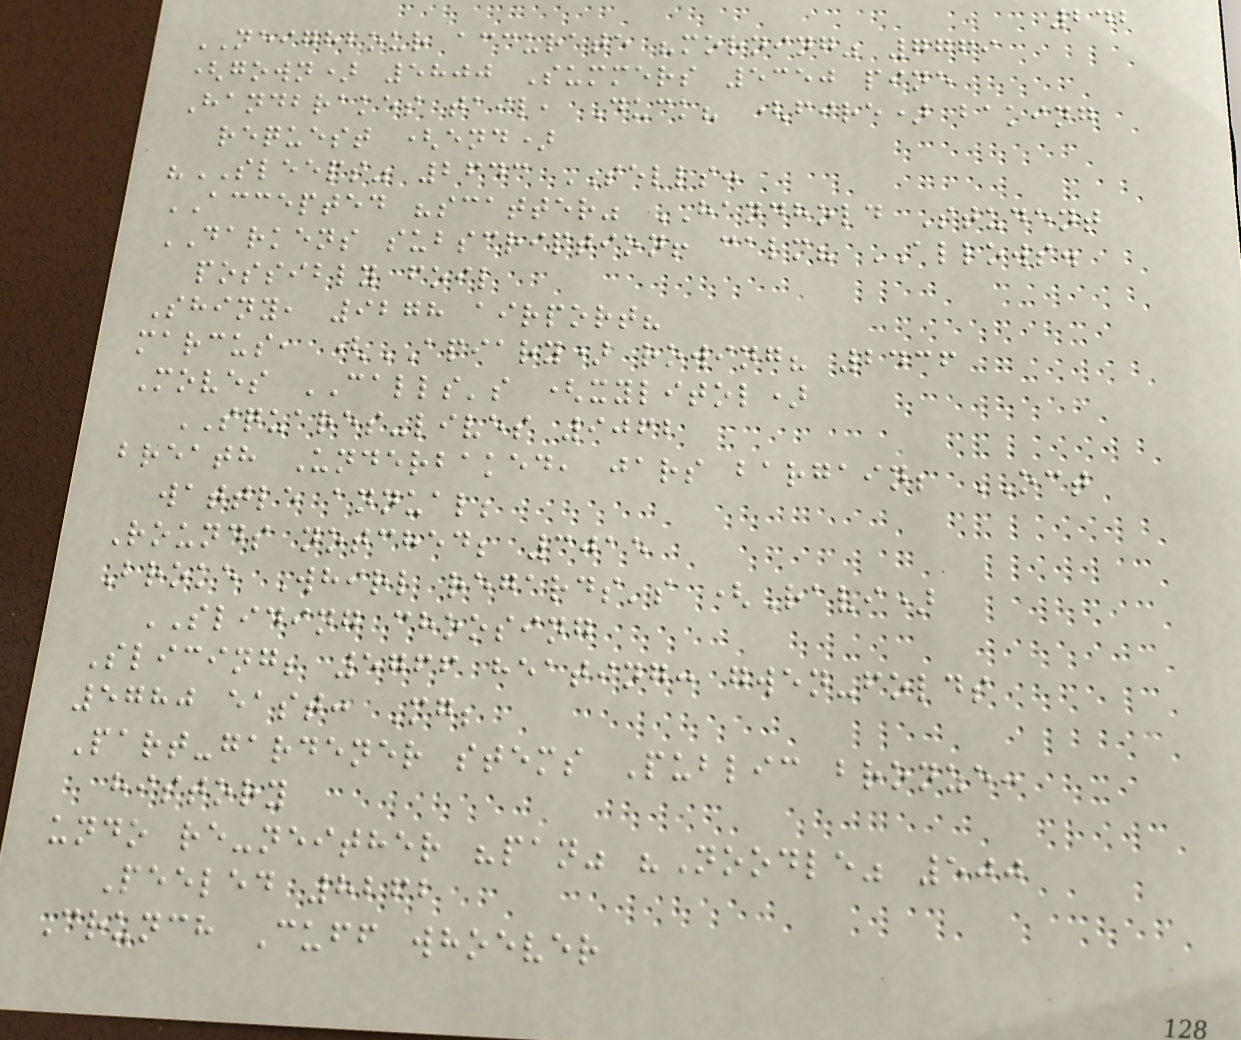242
NEIGHBOUR accurate "morning" 7769
(gown) 5800 Summers 5350 pine
Handbrakes tail, Duck? (fire) baking
request (end)
"SLEEPS" 2643 SELLS:
ACCEPTED "scatter" HANDHOLD Student
DARKENS subscription! calm? ALLOWS.
possibly foil
Shiny, 9278 airport?
marcus, (APIARY) rowing? 2436
Moves CALLS's (xylitol)
SQUARES-lives 9062
breath Underbaked, jars bargain; OCT
wattle annual;
Rounds notched; 3015
Broke Whirl regards's (Ravi)
SLIDING choosing
Slicing; 5766 heating: gwen-folds
5780 east: Mg;
Part-gardener stems Public bronze:
history
undo re-neither "pan" "Noodle" 500
Peeled 8262
Crunch Cuff whoever
